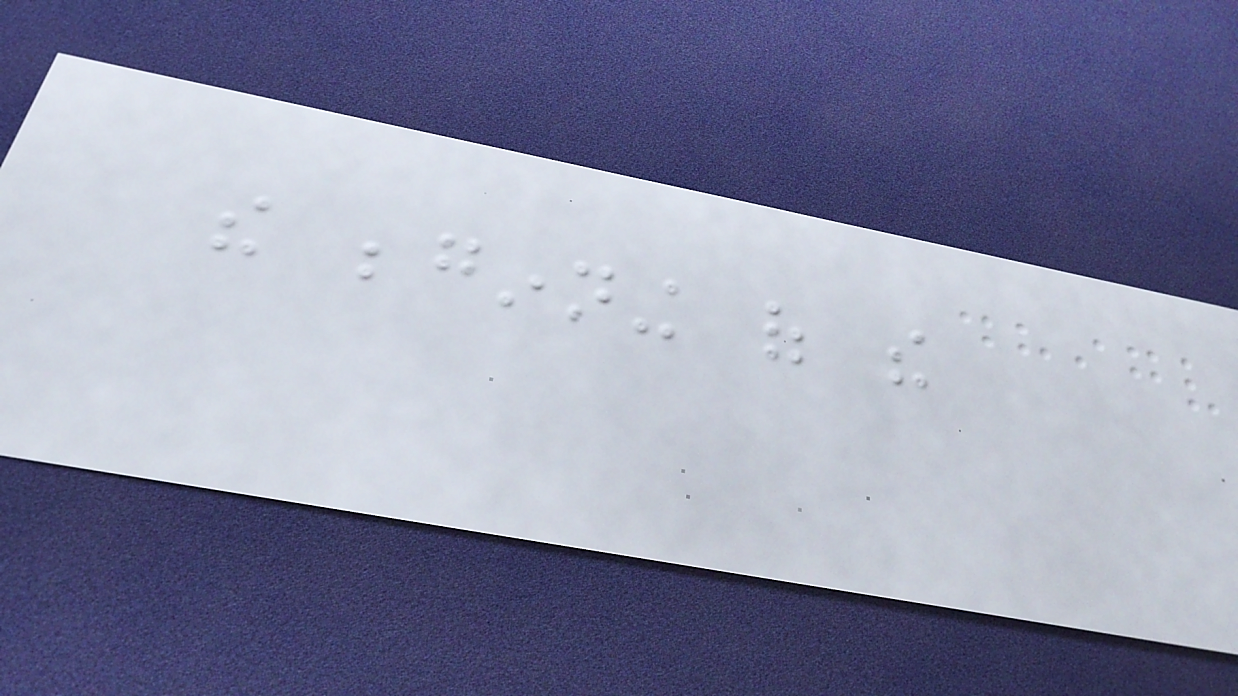the beginning of the
